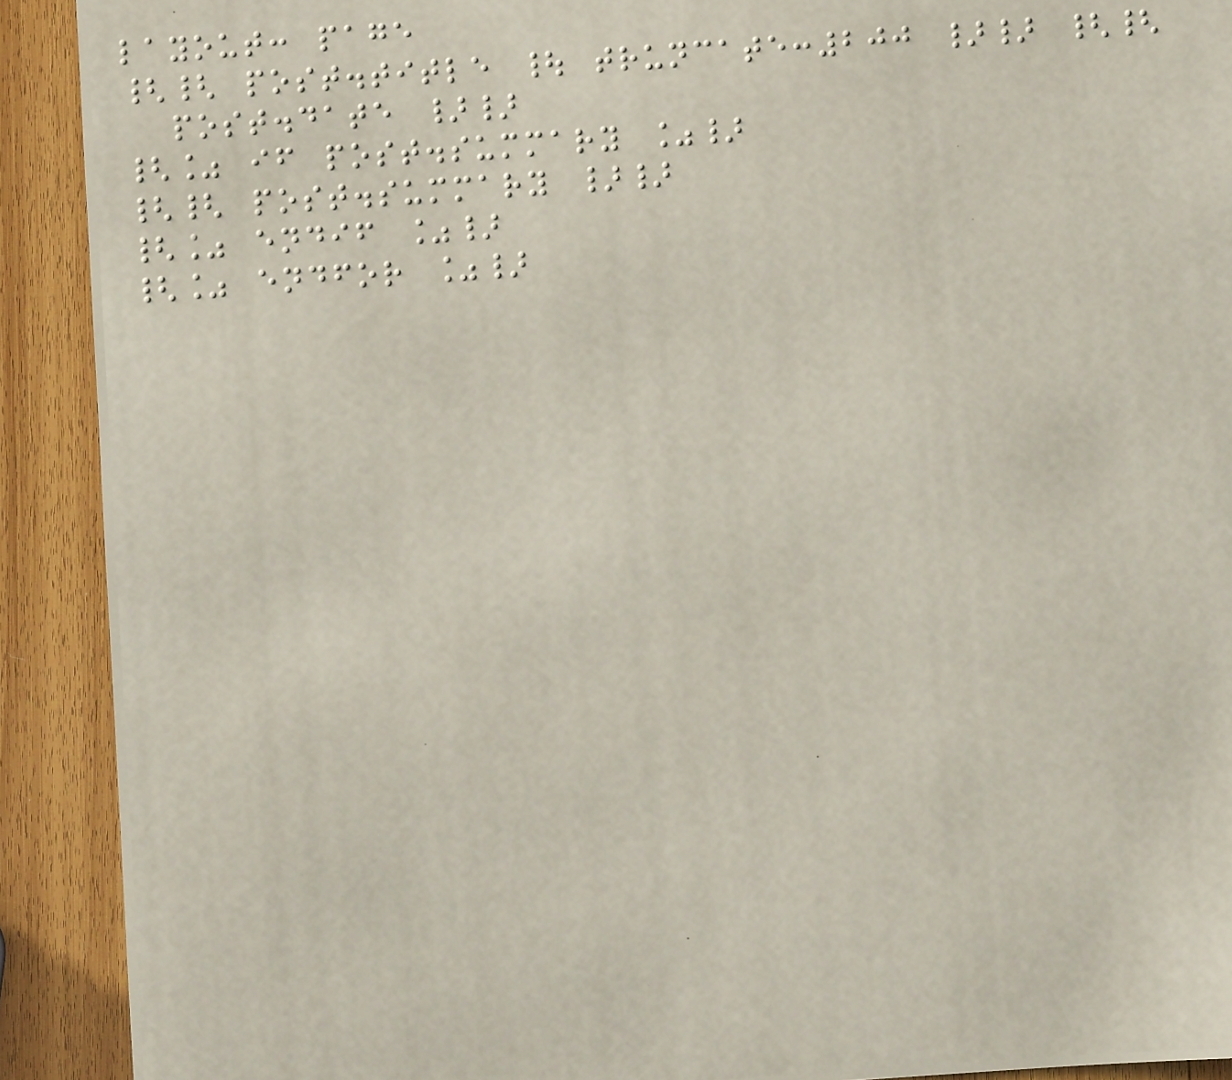layout: page
{{ post.title | truncate:200 }} {{
post.date }}
{% if post.summary %}
{{ post.summary }}
{% endif %}
{% endfor %}
